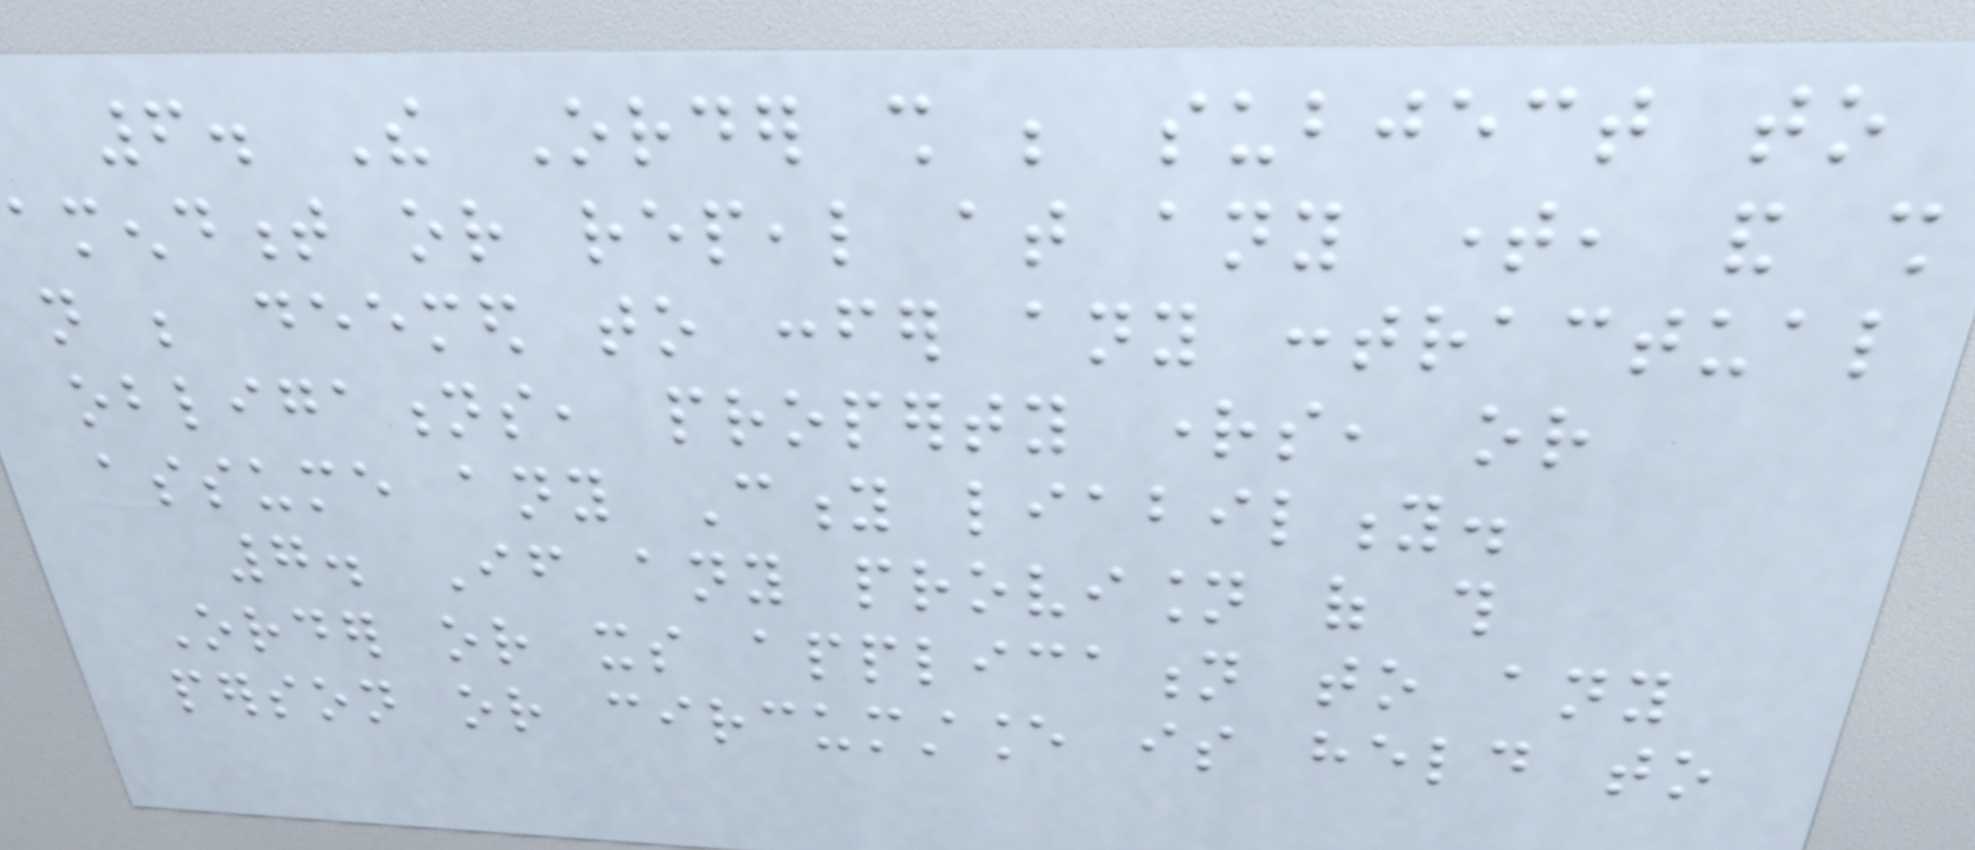6. The Order shall be subject to
amendment or repeal at any time, and shall
not be deemed to confer any contractual
obligations, property rights, or
assume any City liability.
7. If any provision of this
Order or its application to any
person or circumstance is held to
